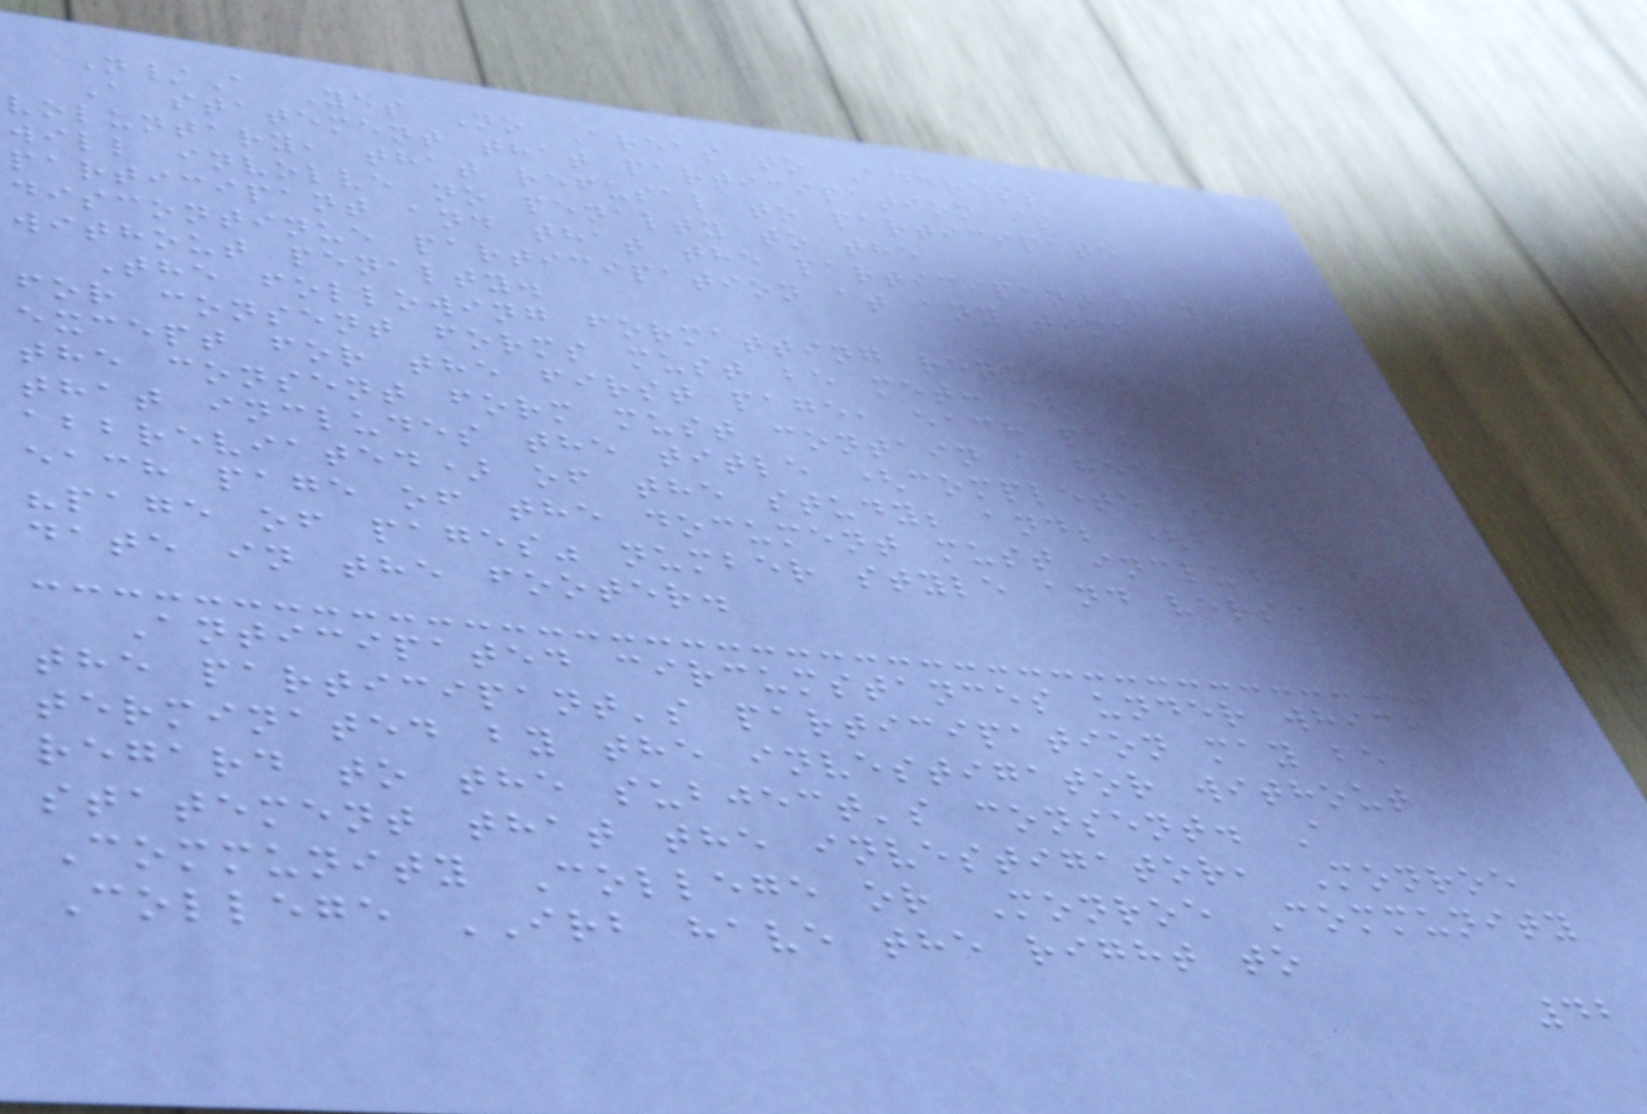N/A Yes No Areas to Address
A statement that participation is
voluntary, that refusal to participate
will involve no penalty to the
participant and that the participant may
discontinue participation at any time
without penalty.
The following formatting requirements
for consent forms must be met: (a)
except for the first page, each page of
the consent form must contain a header
that includes the title (complete or
abbreviated) of the study; and; (b)
each page of the document must include a
"page of pages" number style and version
date in the footer.
Anticipated circumstances under which
the participant's participation may be
terminated by the investigator without
regard to the subject's consent. A
statement that the investigator, Monroe
Community College or Monroe Community
College IRB have the right to
42
